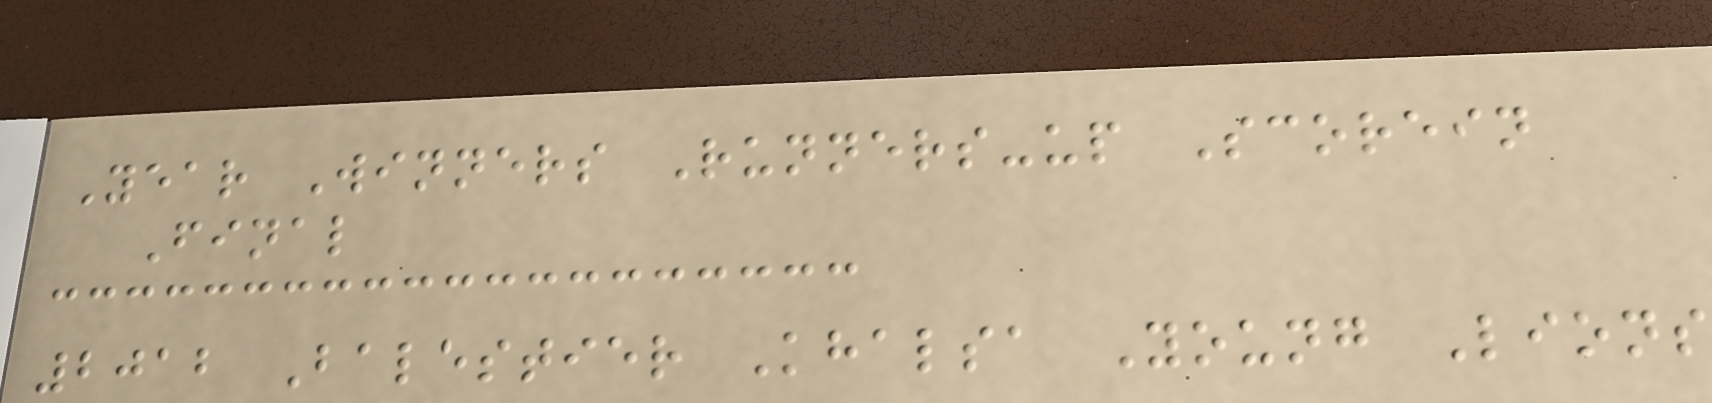Year Winners Runners-up Scorein
Final
2012 Balestier Khalsa Young Lions
